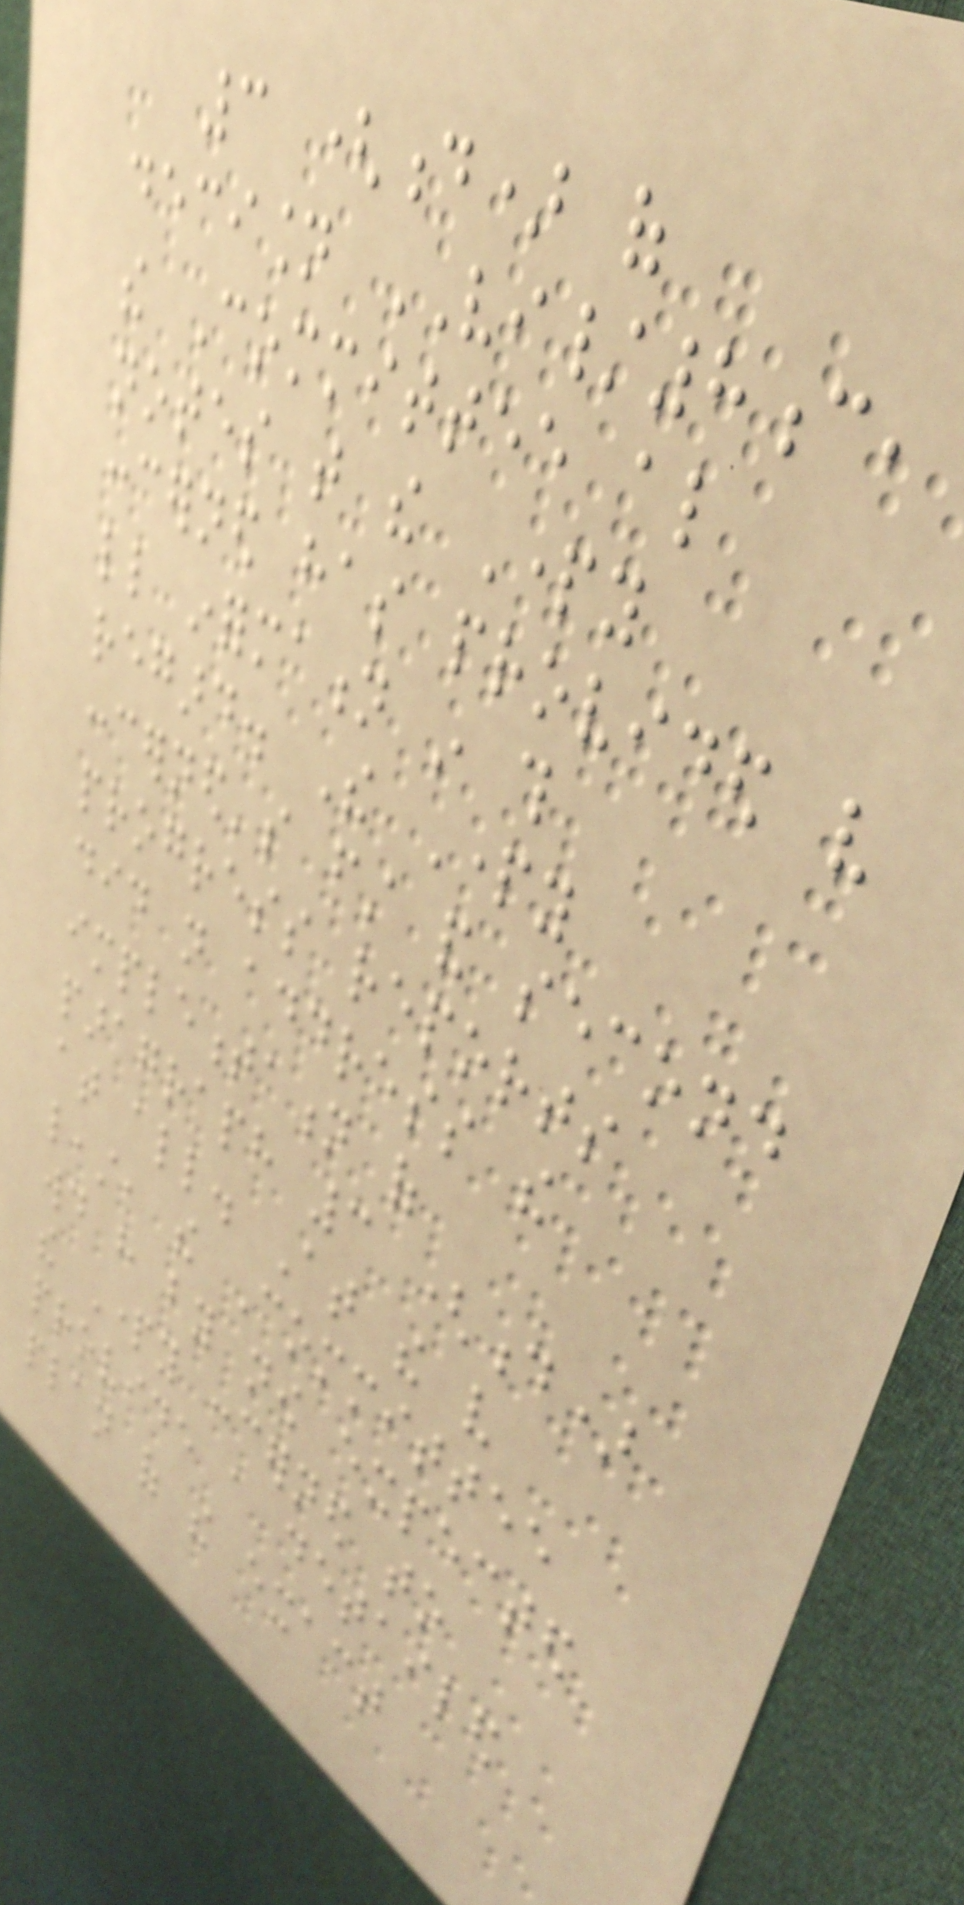3 (d) of
decision VI/8c,
the Committee also
notes that the Party
concerned has provided very
little information in this
regard. The Party
concerned's first and second
progress reports
did not address the
implementation of
paragraph 3 (d)
at all. At the very
least, the Committee
would have by now expected
the Party concerned to
provide a detailed
plan of the exact
